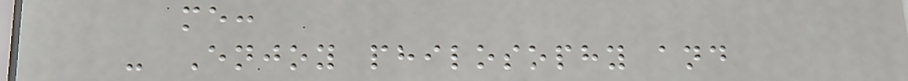me:
- Enjoy philosophy and
